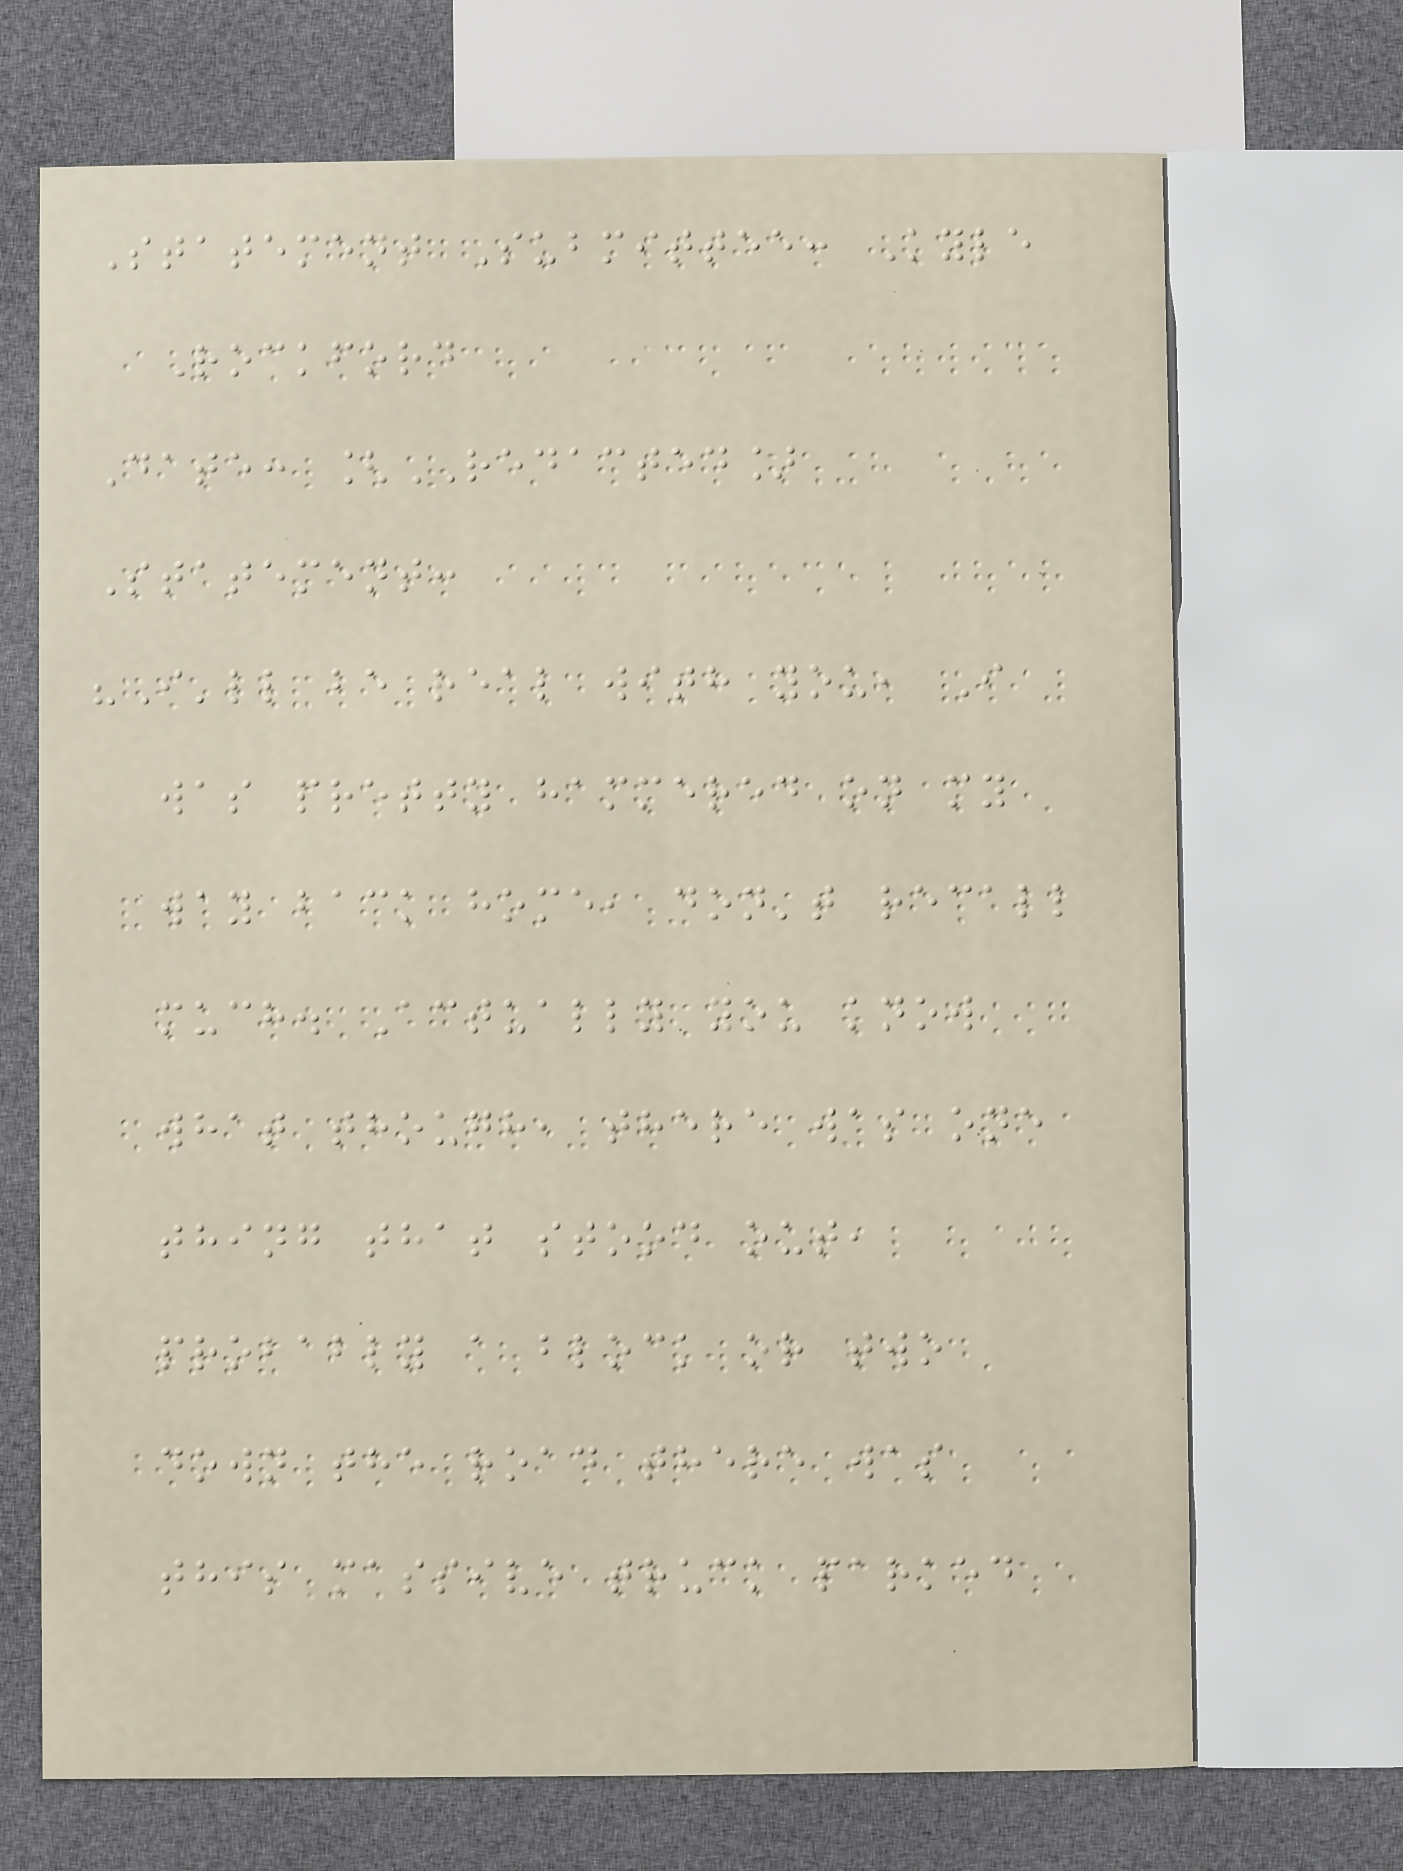Statement Submittee: Kyle
Rockford
Date: [REDACTED]
Statement:
"I'll be real with you, I
was pretty hammered on my
way back home, don't recall
much. Actually you know
what though, there was one
thing that stood out,
probably a block or two
down the road there was
this massive truck parked
